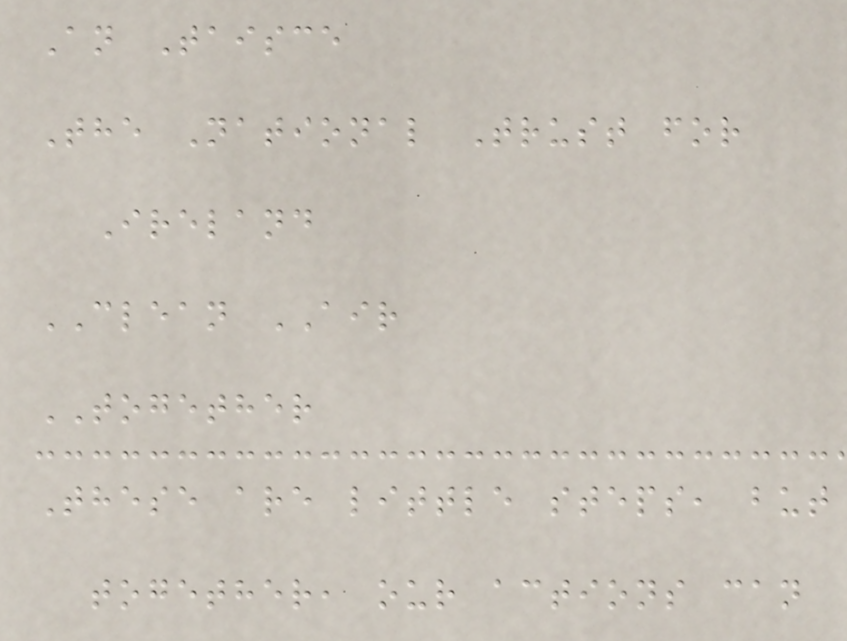An Taisce
The National Trust for
Ireland
CLEAN AIR
TOGETHER
These are little steps, but
together, our actions can
